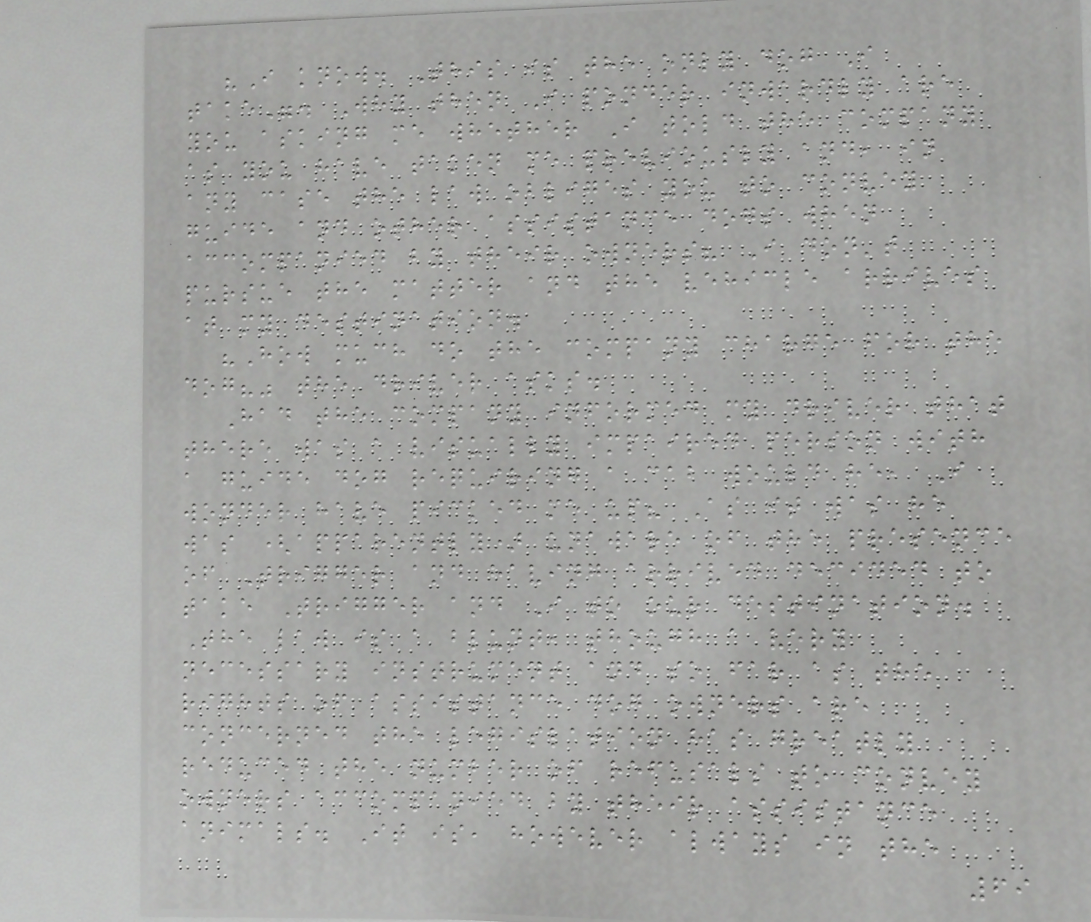"I know. This is the only dog I
take". Why then I ponder inwardly are
you asking me whether I told the company
as you have taken me previously and, in
any case the law obliges you to convey
guide and other assistance dogs when
accompanied by their owners? I don't
pursue the matter and the vehicle arrives
at my destination.
"How much do the company charge for the
dog?" the driver asks.
Had the company informed my driver that
there was a visually impaired person with
a guide dog requiring a cab would he, I
wonder have picked me up? As it was he
was (apparently) unaware of the presence
of Trigger and having arrived decided to
take Trigger and I to our destination.
The law is a blunt, though a very
necessary instrument and so far as the
rights of assistance dog owners are
concerned the legislation has greatly
reduced the number of refusals to convey
owners accompanied by their assistance
animals. It is, however always in the
69
